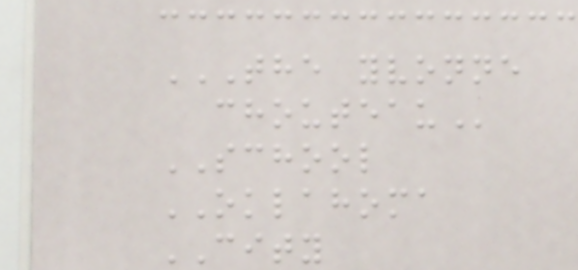THE YVONNE
CHOUTEAU
SCHOOL
OKLAHOMA
CITY
